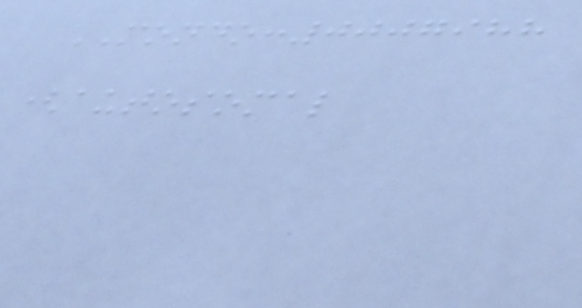MONDO:0007988
(autosomal
